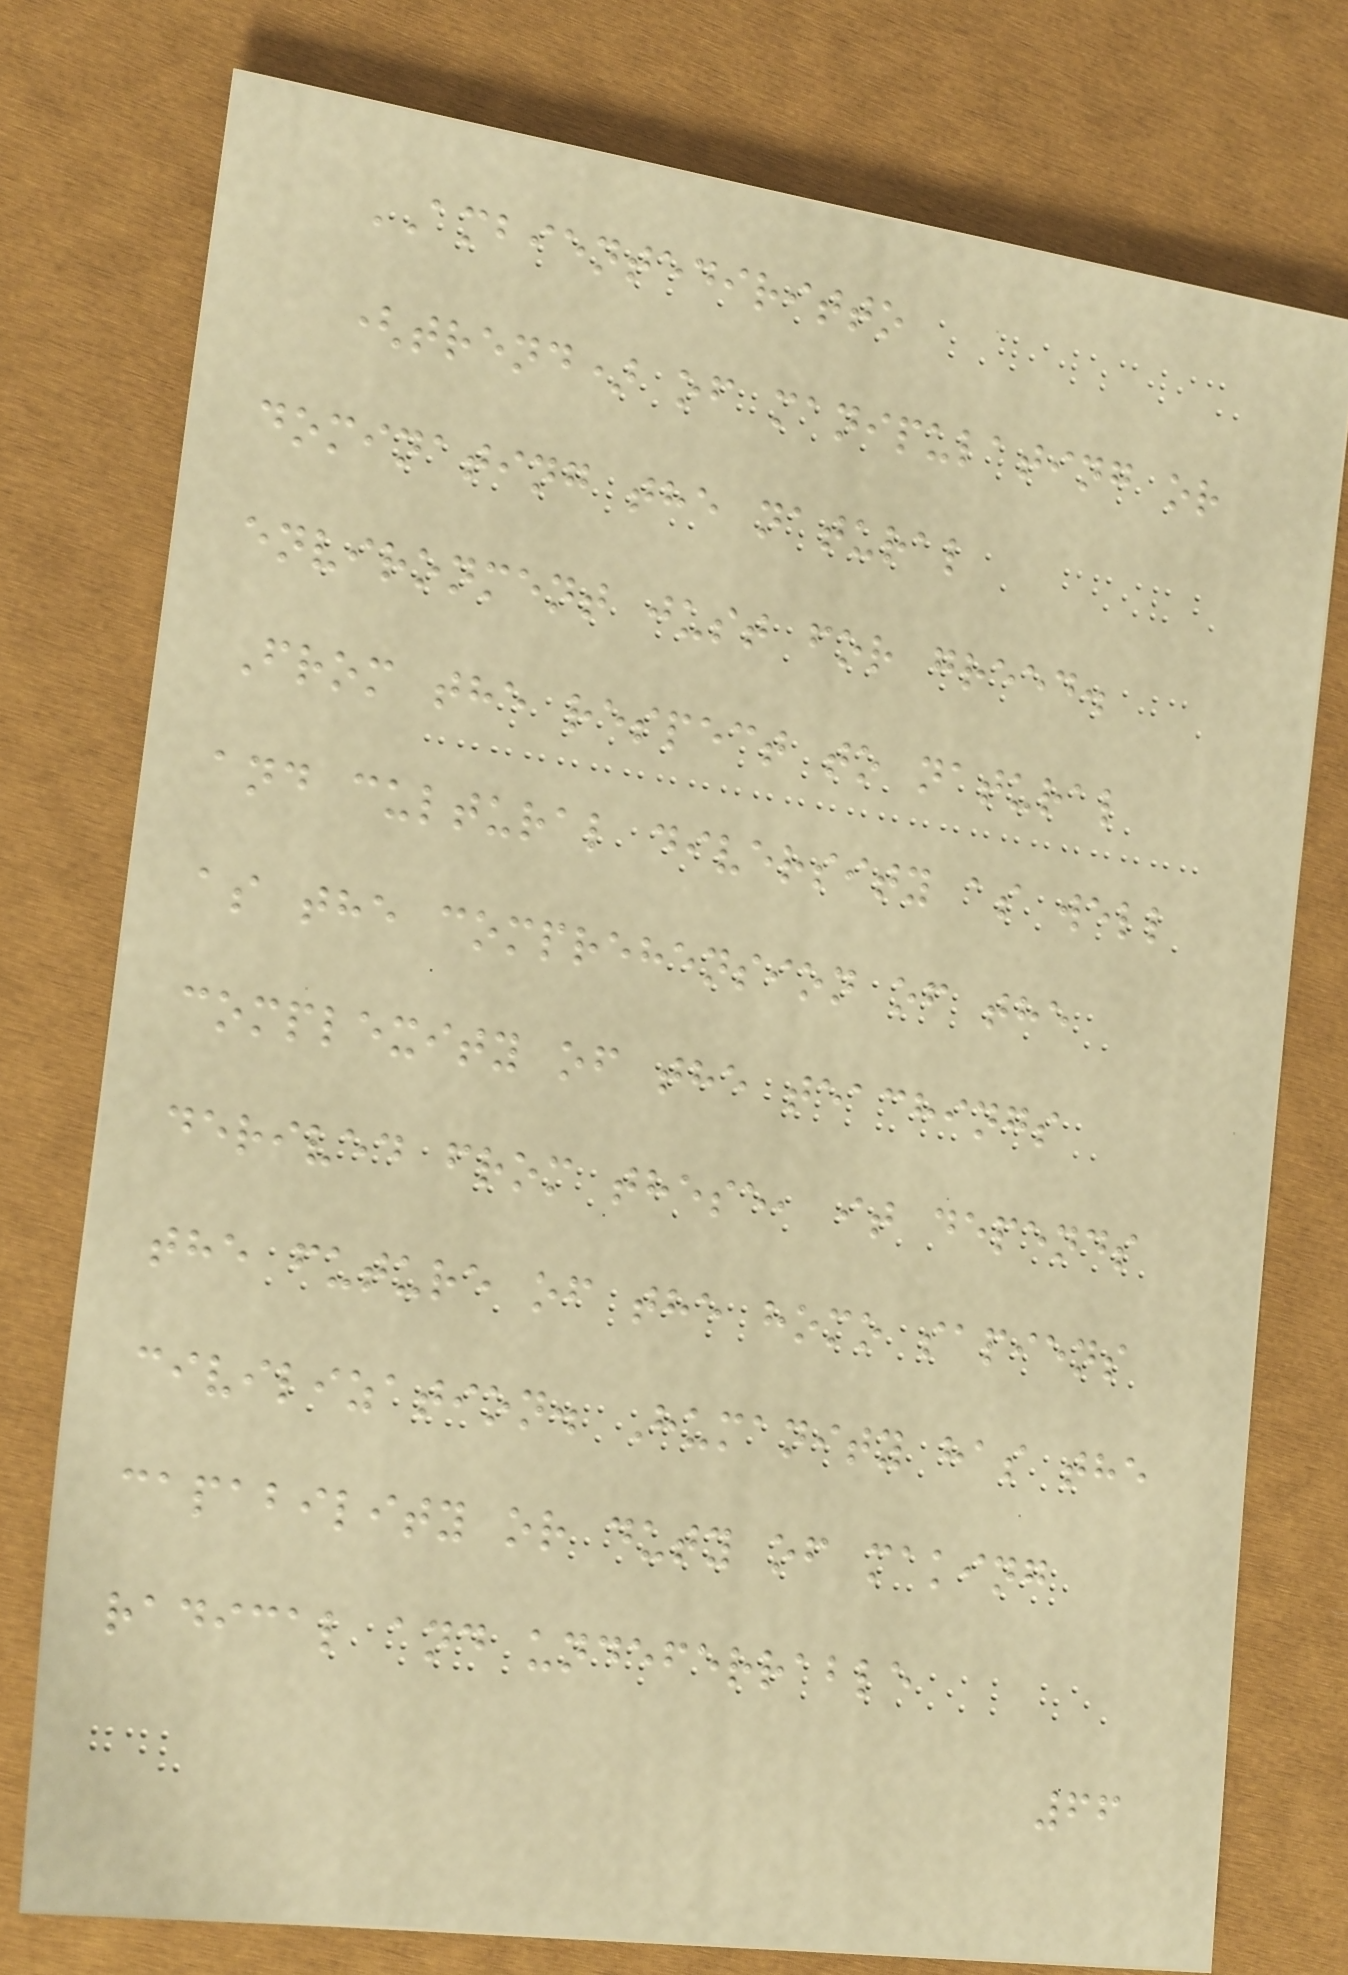AMBIENTEDIRITTO
(trend) of manipulating or
dominating the natural
environment just for greed.
From the respect to natural
and cultural diversity as well
as the comprehension of the
complexity of the teachings
derived from these, it depends
the future of the homo sapiens
civilization. Humanity has the
capability or duty of making
radical and undeferrable
66
